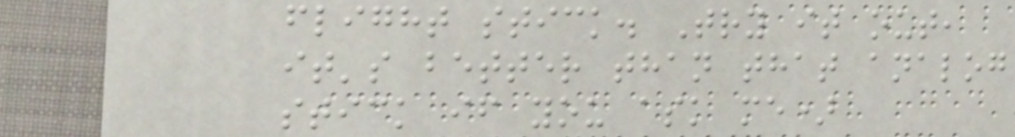flight stick. Try it out,
it's better than that analog
stick if you ask me)
